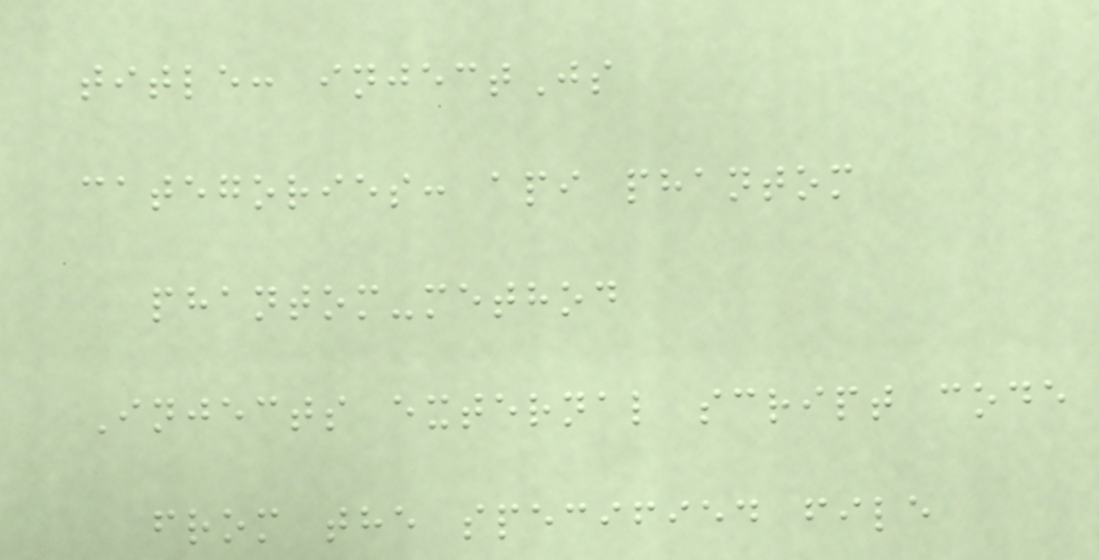title: injectJs
categories: api phantom
phantom-method
Injects external script code
from the specified file
